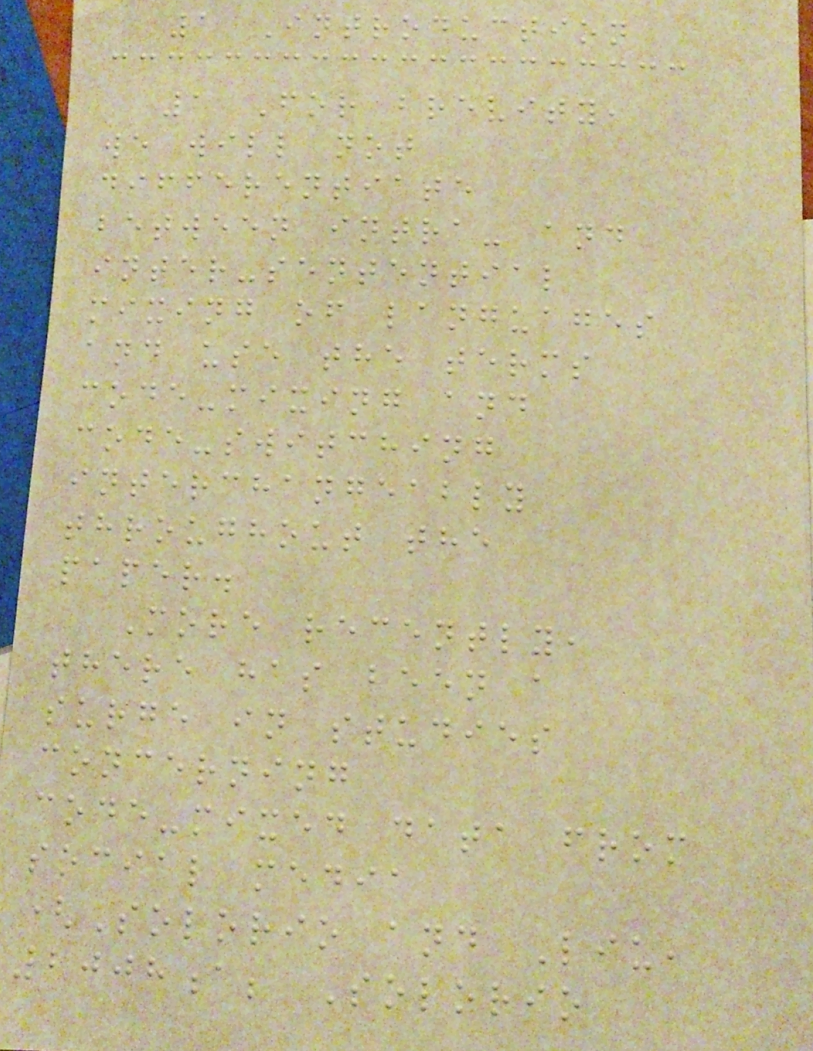1 Introduction
1 For brevity,
we will not
differentiate
between intra- and
inter-sentential
mixing of languages
and use the terms
code-mixing and
code-switching
interchangeably
throughout the
paper.
More recently,
there has been a
surge in studies
concerning
code-mixed data from
social media
(Solorio and Liu,
2008a; Solorio
